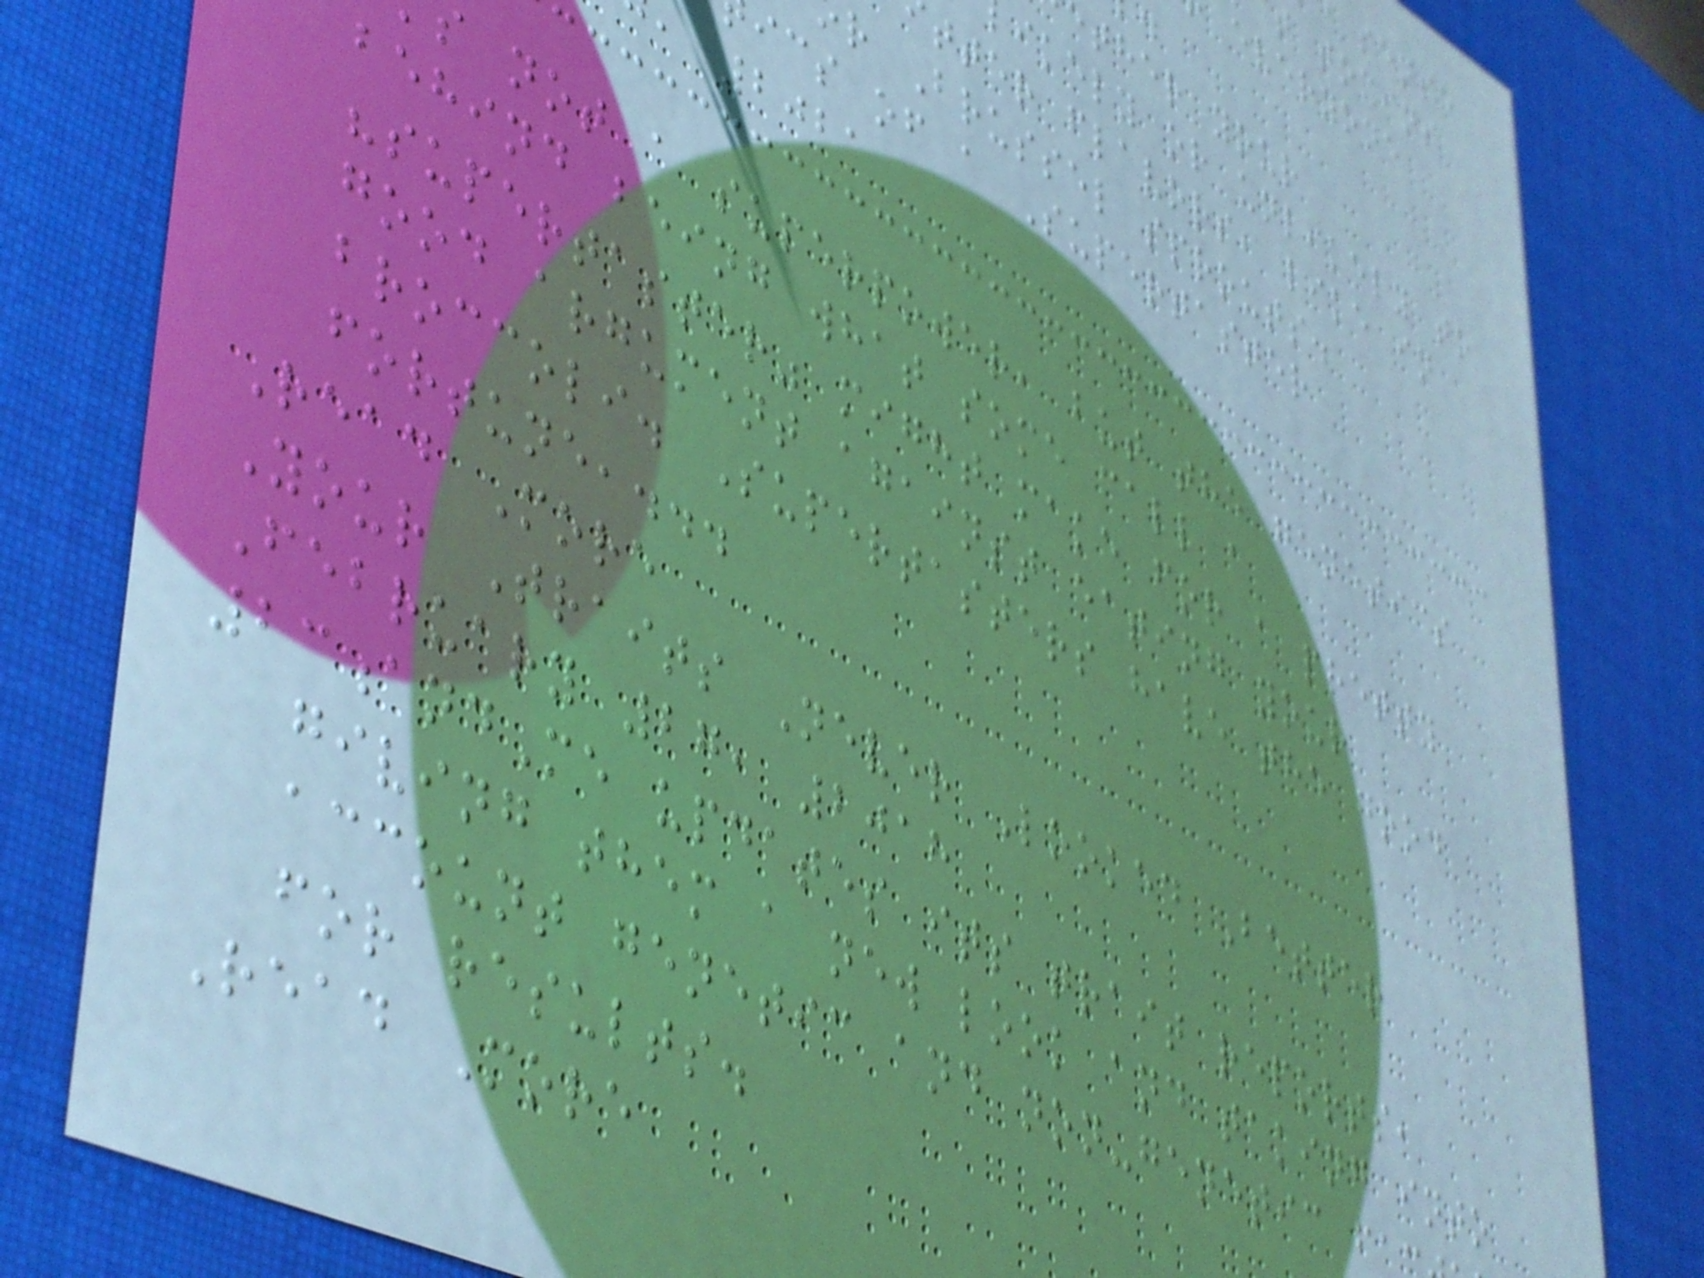ther your
ikely or unlikely to
tter flavors, like in
r Brussel sprouts.
ics of a Supertaster
, 2021
s not a superpower, but the genetics
behind being what some call a
"supertaster" might make for a pretty
good argument against eating your
broccoli. Supertasters have the good
fortune,...
Read More
Your Traits Never Looked Better
February 27, 2018
23andMe updates its trait reports,
giving them a new look and taking into
account genetic and non-genetic fa
for results.
Read More
